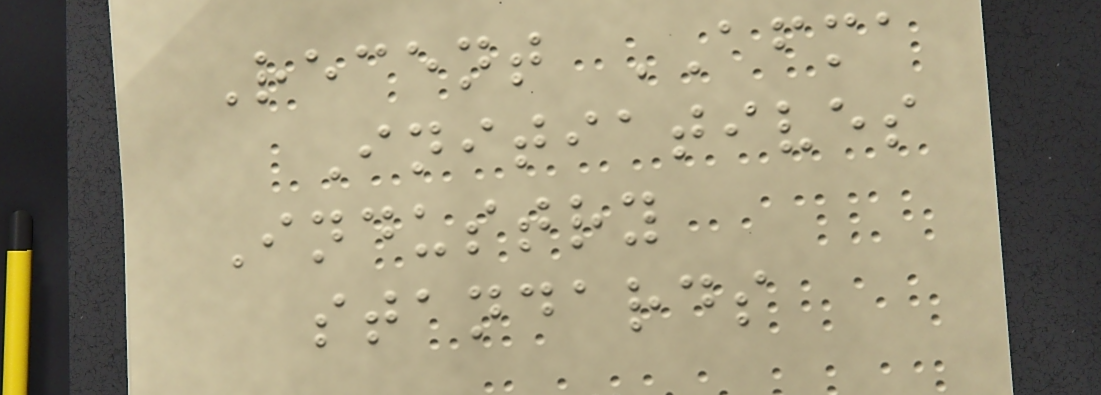Recent AFMA
Initiatives
Industry
standards
